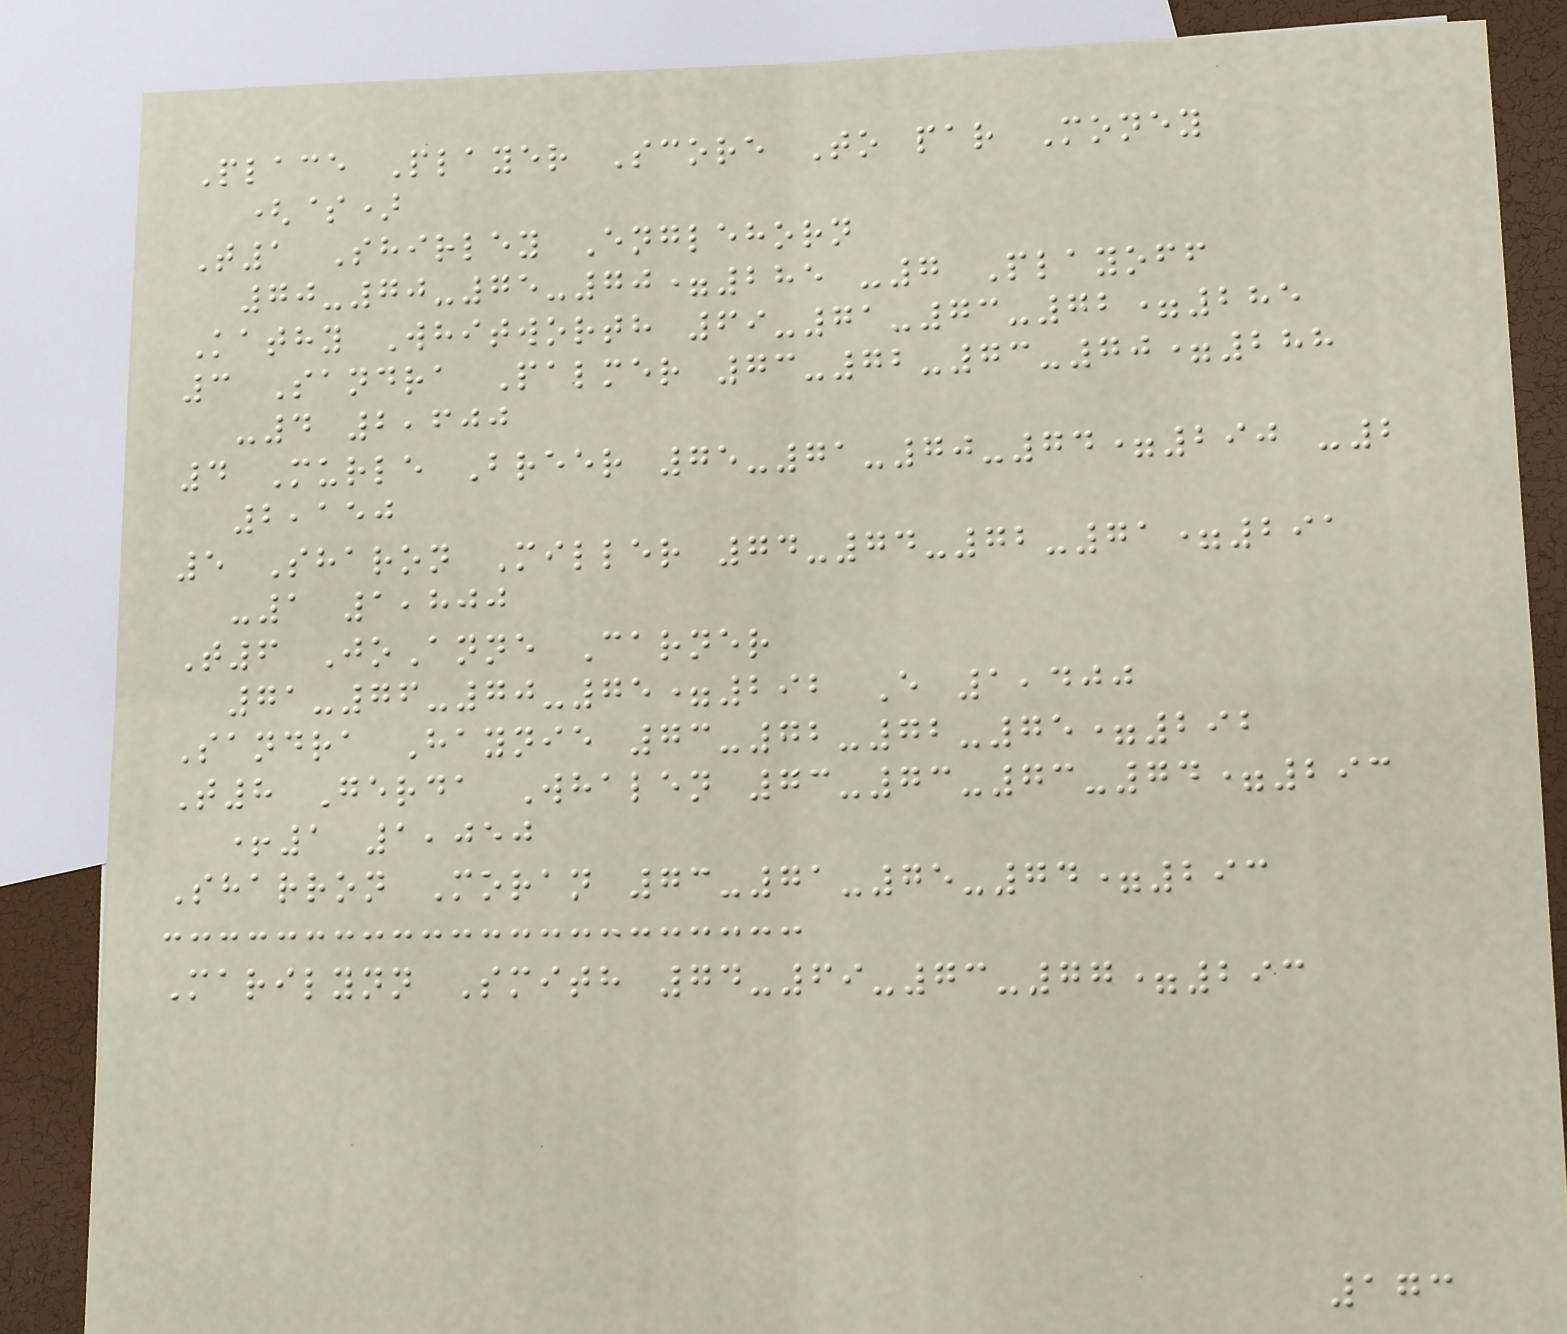Place Player Score To par Money
($)
T1 Shirley Englehorn
70-70-75-70=285 -7 Playoff
Kathy Whitworth 69-71-73-72=285
3 Sandra Palmer 73-72-73-70=288
-4 2,600
4 Murle Breer 75-71-70-74=290 -2
2,150
5 Sharon Miller 74-74-72-71=291
-1 1,800
T6 JoAnne Carner
71-76-70-75=292 E 1,400
Sandra Haynie 73-72-72-75=292
T8 Gerda Whalen 73-73-73-74=293
+1 1,050
Sharron Moran 73-71-75-74=293
Marilynn Smith 74-69-73-77=293
173
